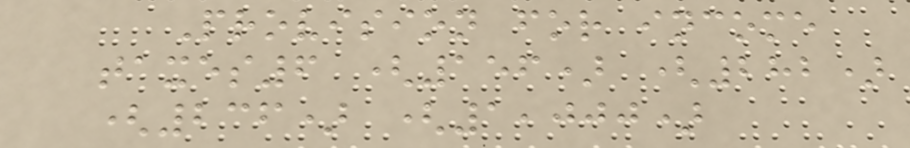Provision for income
taxes6 (156) (282)
(236) (1,000)
